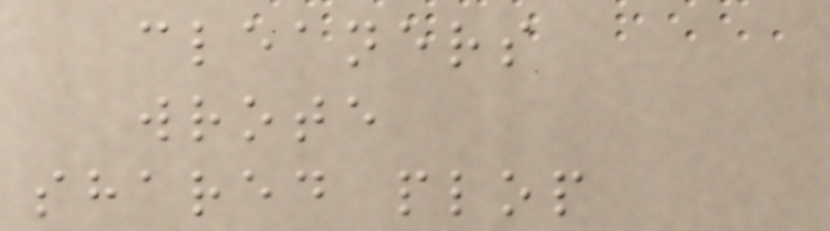cleaners
wrote
shared plop
